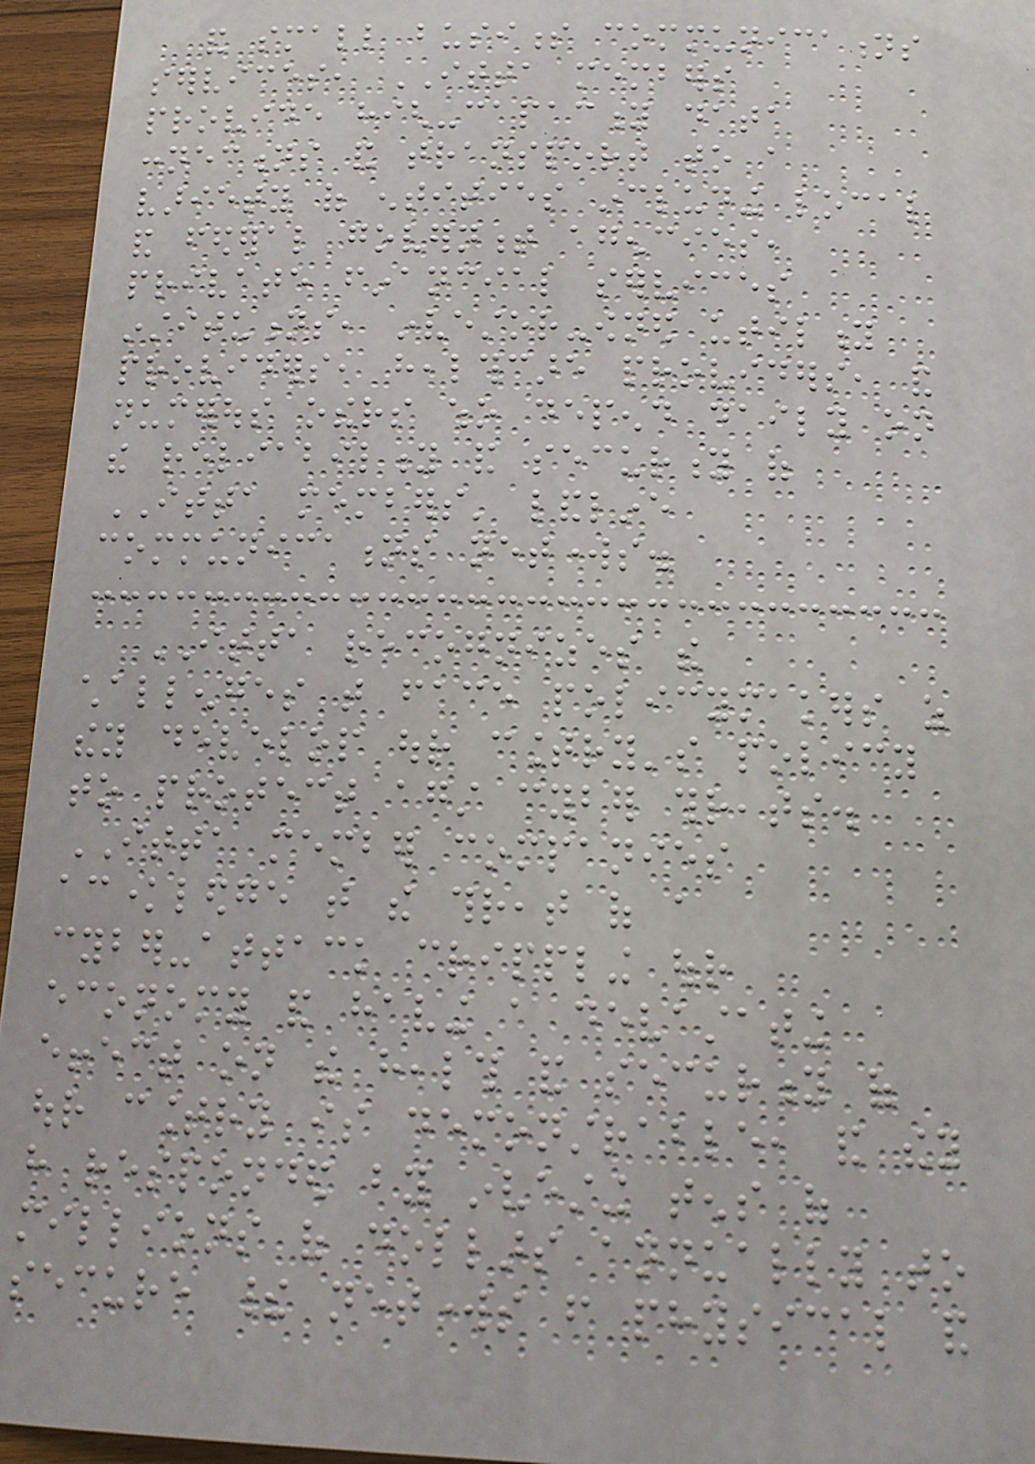and small business communications
services, ITTA members
provide high-capacity data
connections and transport to a
variety of entities including local
and federal government agencies,
private financial services
institutions, investor-owned utility
providers, healthcare providers, and
numerous others who depend daily on
the reliability and security of
ITTA members' landline
communications networks.
ITTA recognizes the
challenges that face policymakers as
they develop our country's policy
to protect against cyber threats.
ITTA member companies
acknowledge that the threat of a
cyber-attack crippling our
economy and having a devastating
effect on the health and security of
our country is demonstrable, and they
have responded by investing tens of
millions of dollars annually to
secure their networks from physical and
